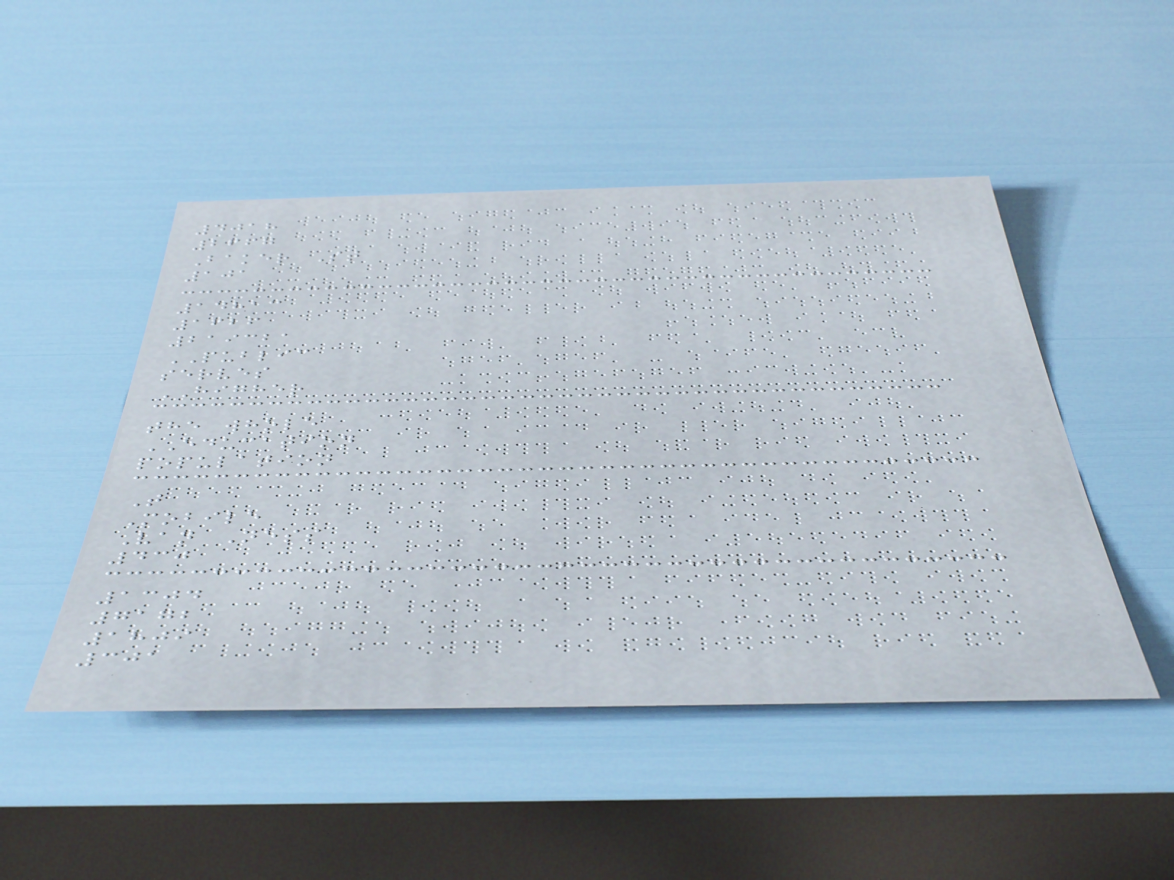4018
2667
Baker St
101
14813
1626
219321
PUBLIC
serves
HIGHER
the whole
EDUCATION
population
T
Mobile
Van Ness
430
1304
7172
1809
301
